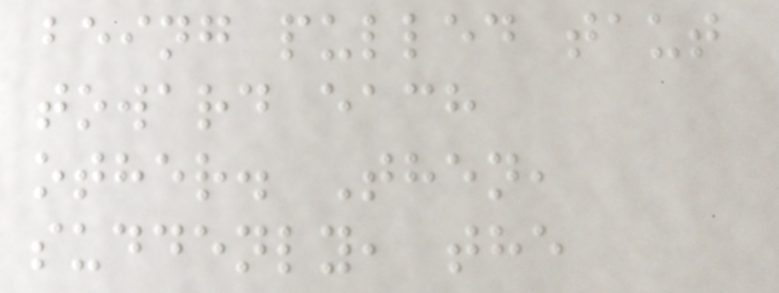being pulled taut
toward each
other. Then,
suddenly, the
